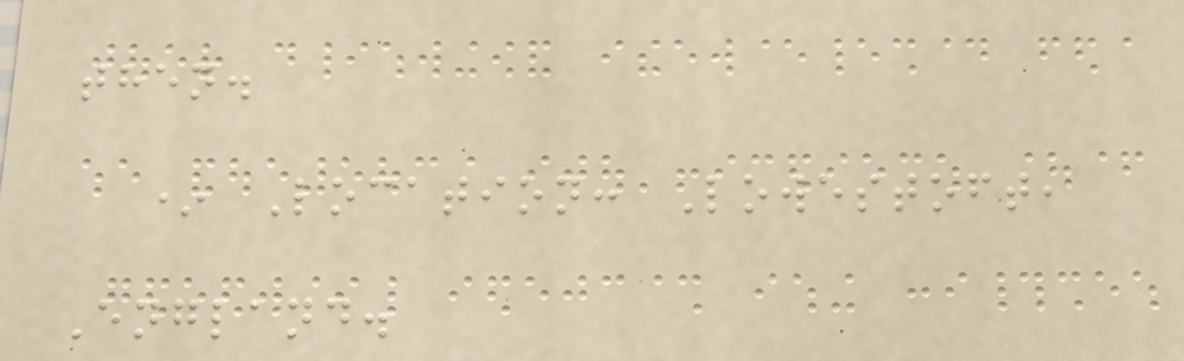then.
* Location: Lowestoft,
England.
